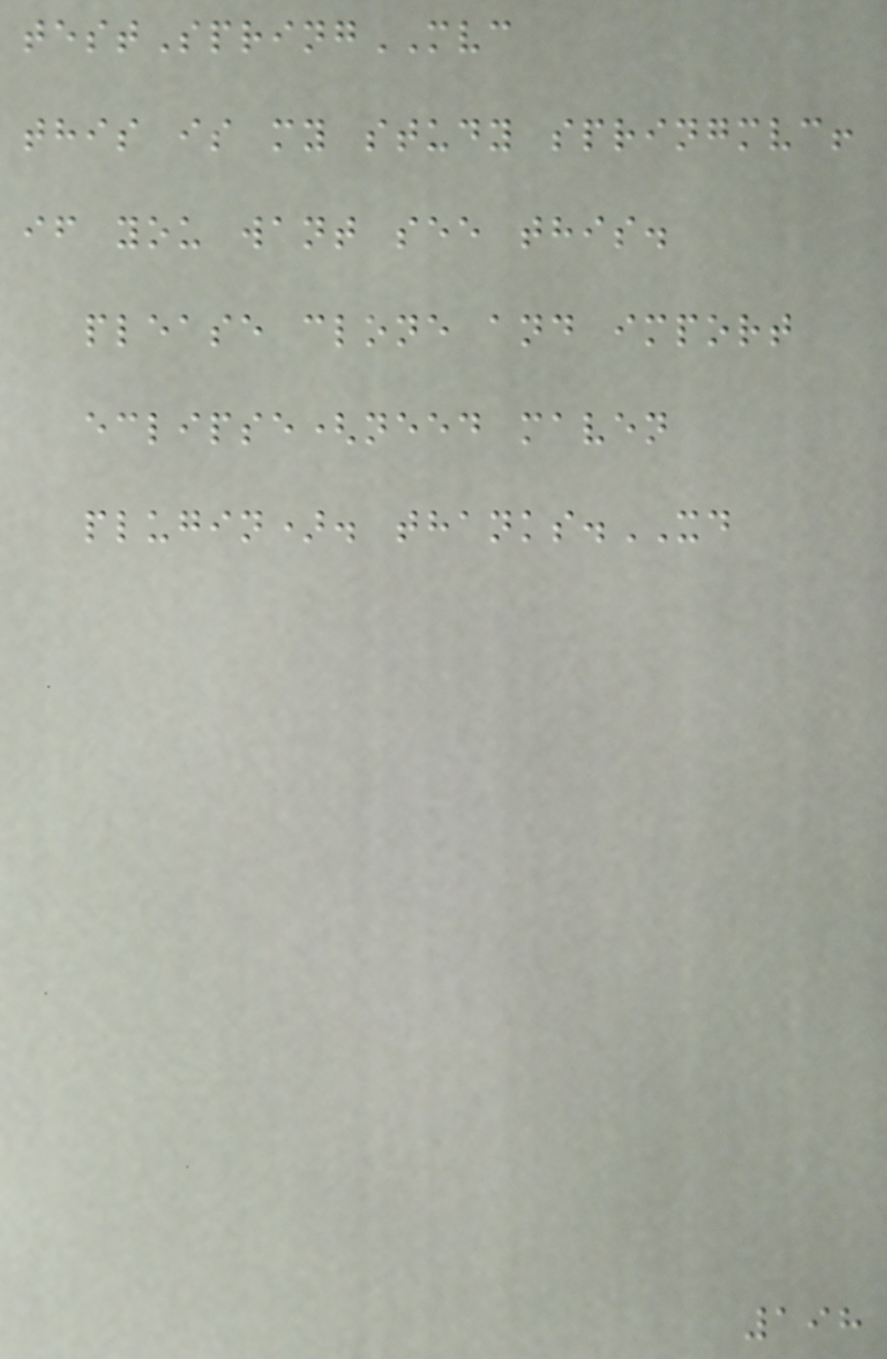testSpringMVC
this is my study springmvc!
if you want see this.
please clone and import
eclipse(need maven
plugin). thanks.XD
198
